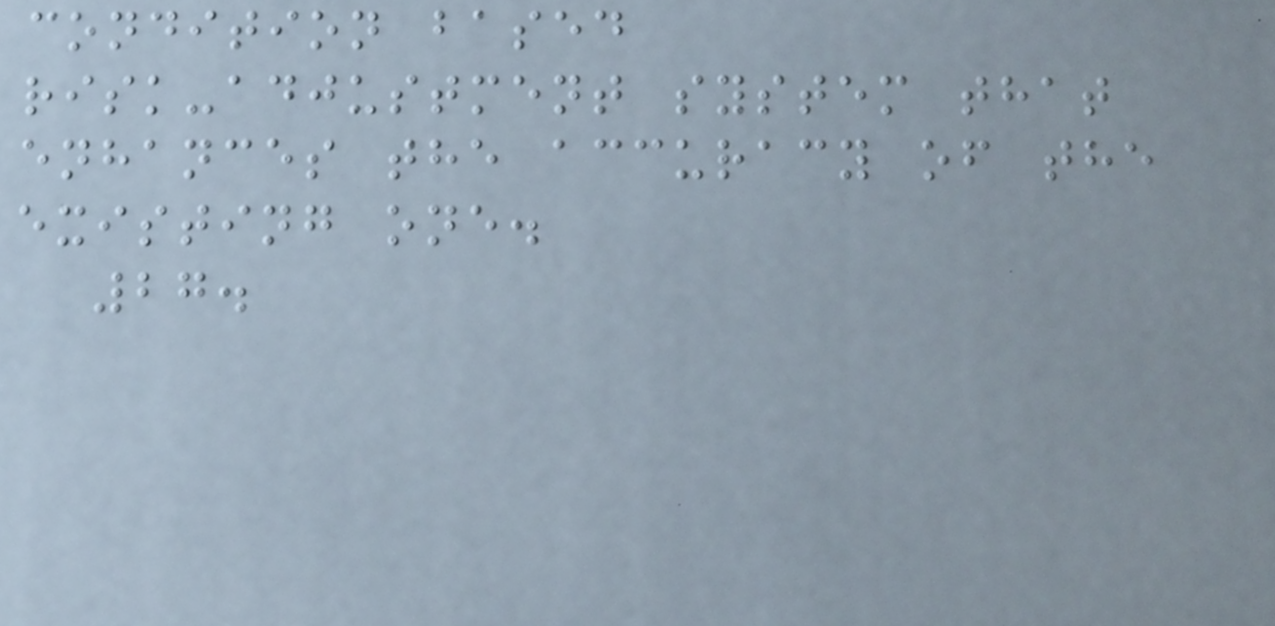condition based
risk-adjustment system that
enhances the accuracy of the
existing one.
27.
